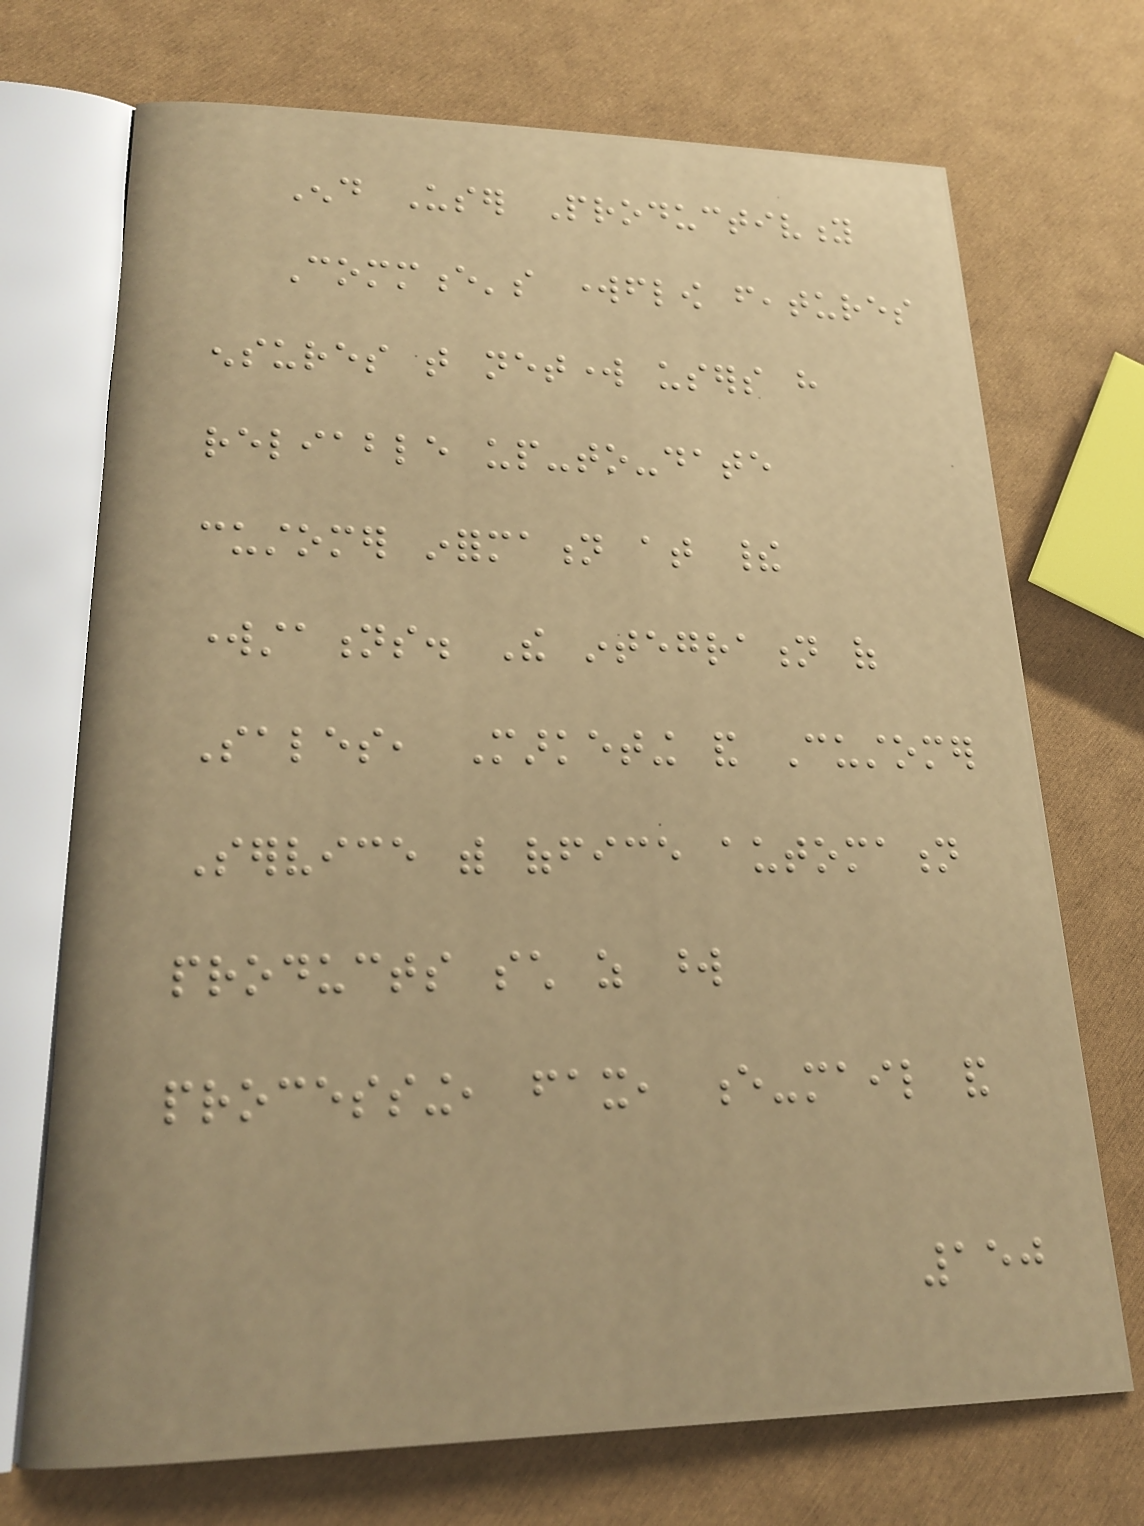End User Productivity
Commence's workflow features
ensures that network users have
reliable up-to-date
customer information at their
workstations. The integration of
Sales, Marketing and Customer
Service with office automation
products such as word
processing, fax, e-mail and
150
